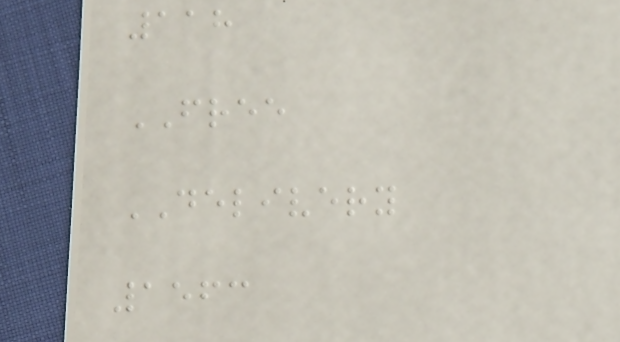118
FREE
DELIVERY
1563
